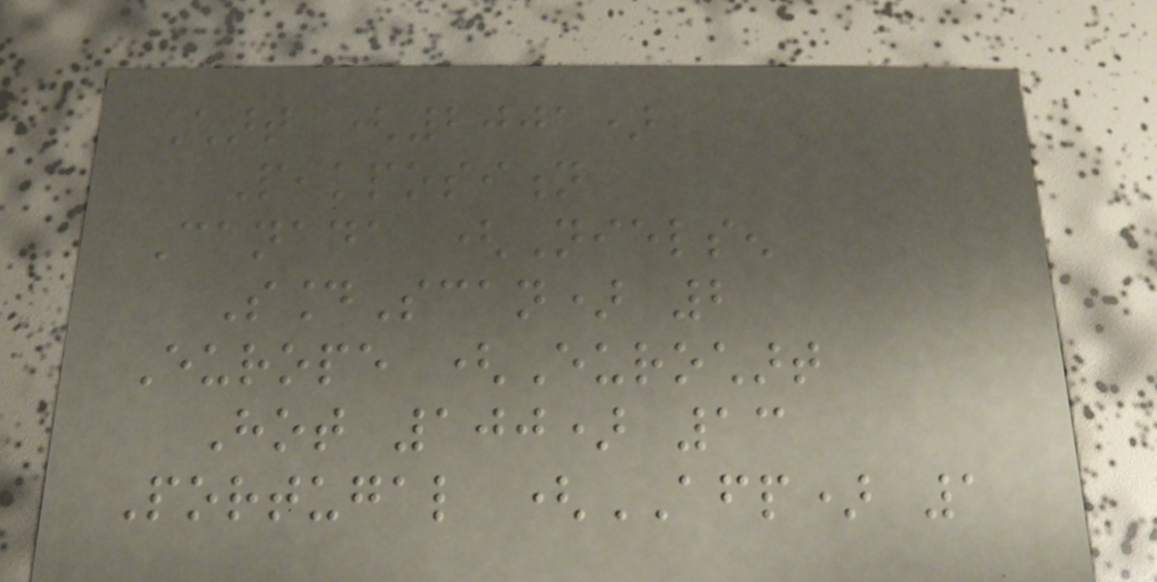Chart (2001)
Peakposition
Canada (Nielsen
SoundScan) 2
Europe (Eurochart
Hot 100) 13
Portugal (AFP) 1
